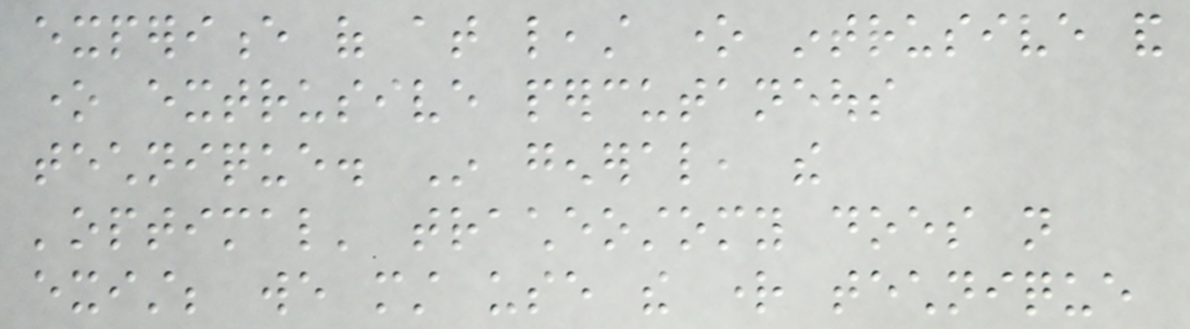experience of at least one intrusive and
one extrusive percutaneous
technique. In general, the
'optimal' tracheostomy does not
exist; we must use the right technique
